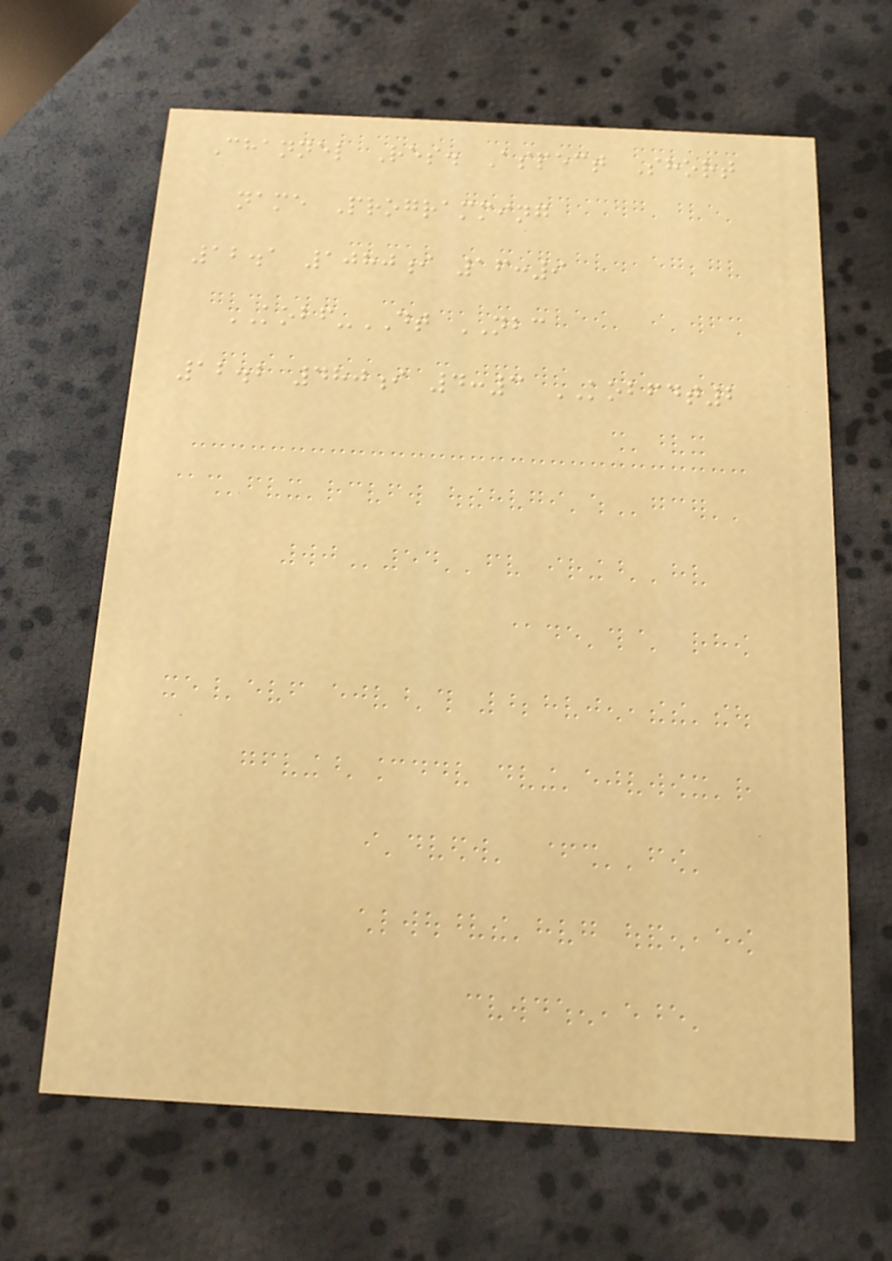Channel Res. Aspect Short
name Programming
12.1 1080i 16:9
KOBF-DT NBC
12.2 480i 4:3 KOBFDT2
